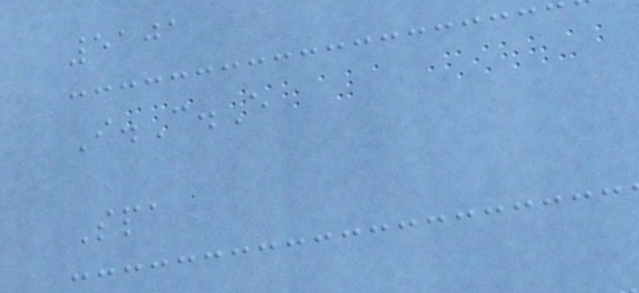5101
I.C.E
Spa
